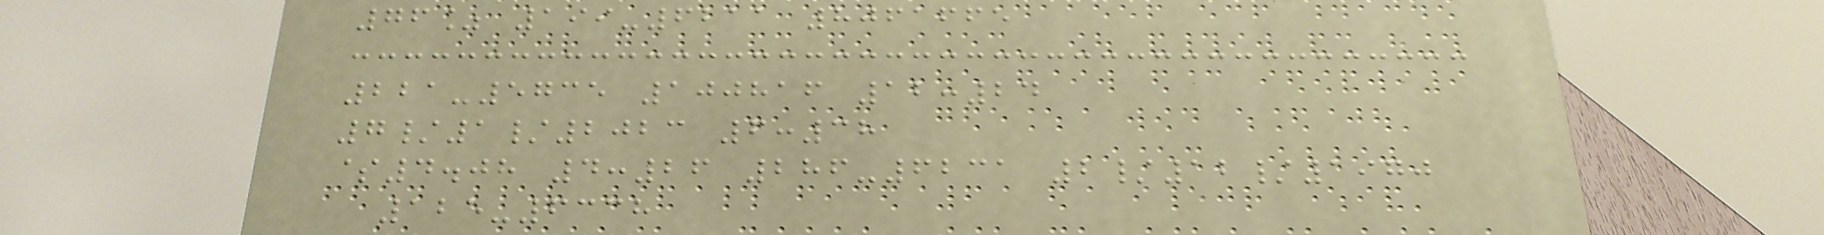76% 199-6211 8061665
221-5735 100816 12:24
7/1/2023 6:38
$4.08 4:26 286-6231 2/12/1970
125-6338
